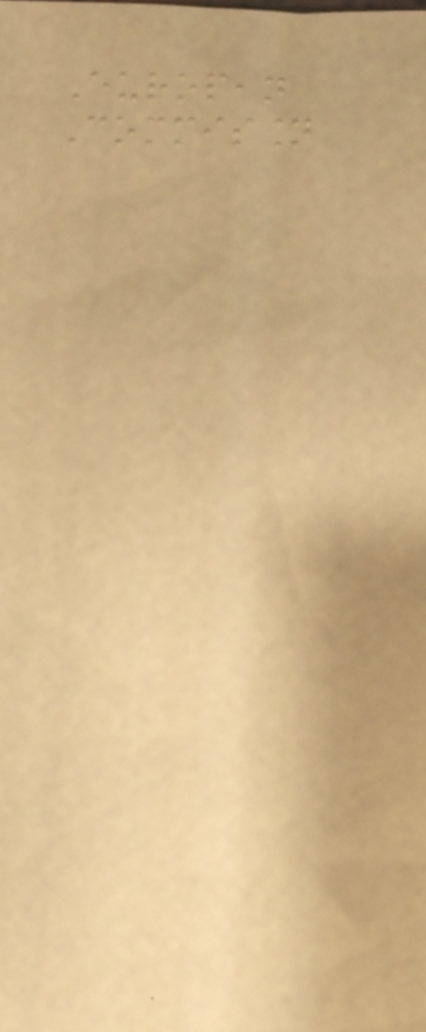European
Commission
